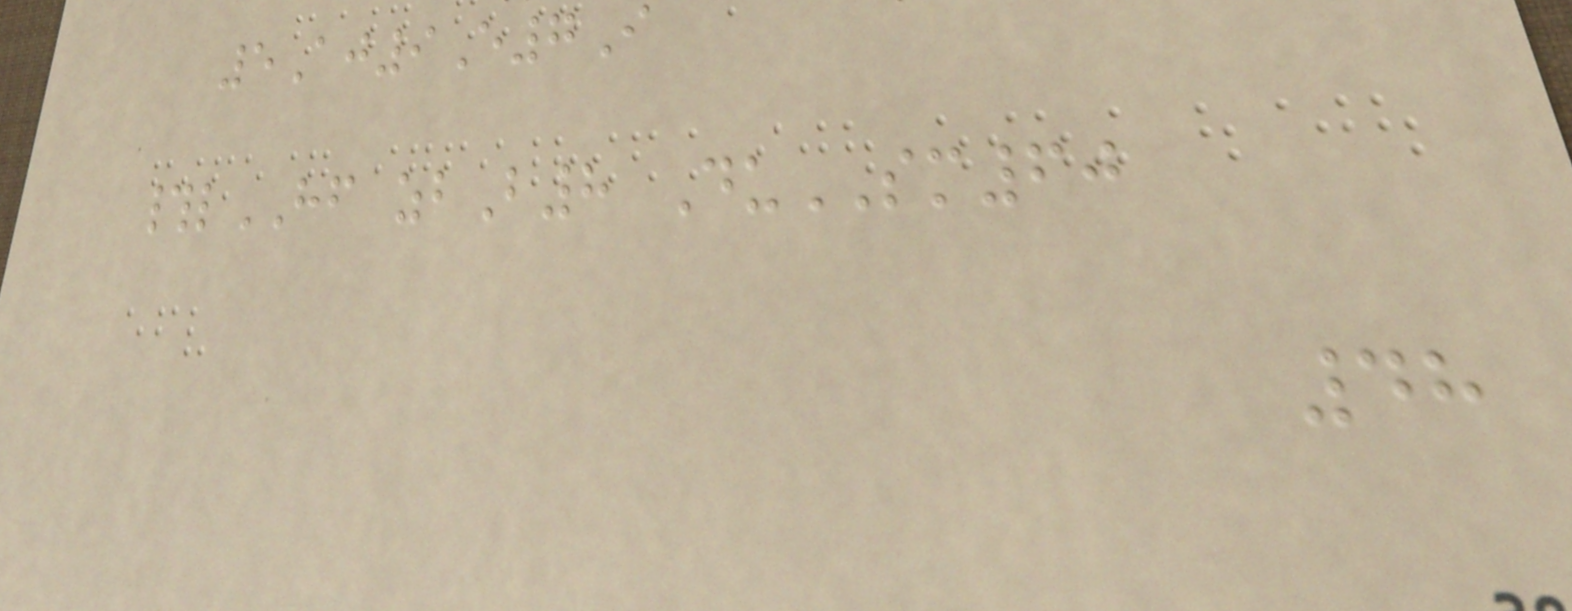5Aj9E7I
#lHF zbB8 DuSM60
48
